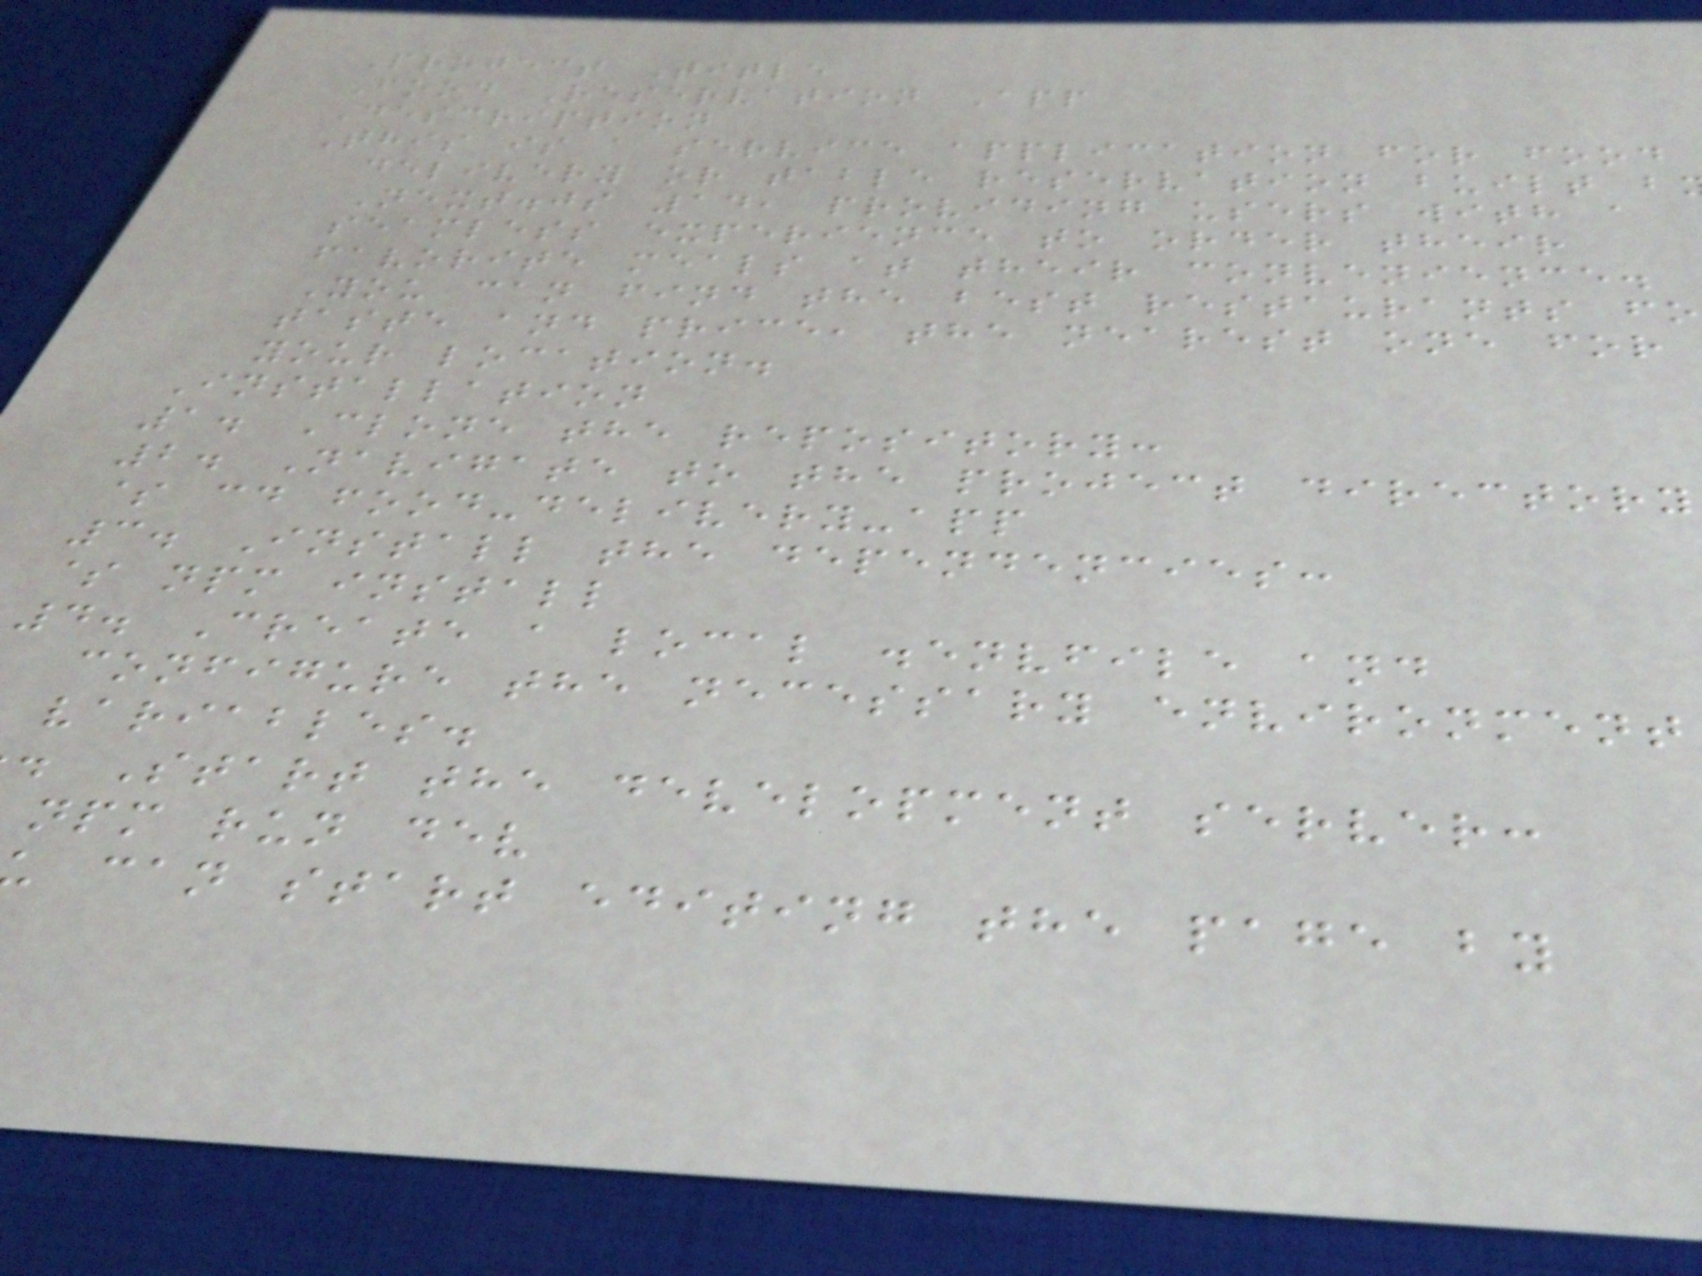Project Title
Food Reservation App
Description
This is a service application for food
delivery or table reservation built b
Next.js 14, providing users with a
seamless experience to order their
favorite meals at their convenience.
You can find the best restaurants fo
taste and price, the nearest one for
your location.
Installation
1. Clone the repository:
2. Navigate to the project directory
$ cd food-delivery-app
3. Install the dependencies:
$ npm install
4. Create a local .envfile and
configure the necessary environment
variables.
. Start the development server:
npm run dev
can start editing the page by
